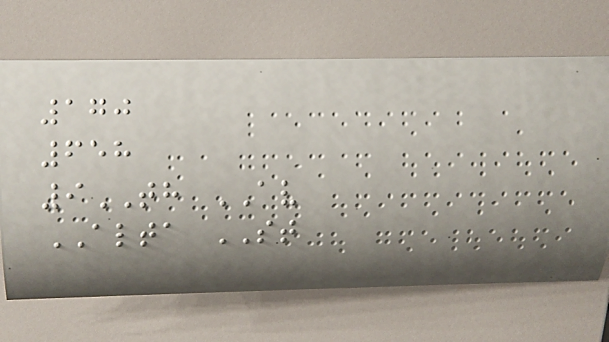170
658
9TH AV
ALTA ST
